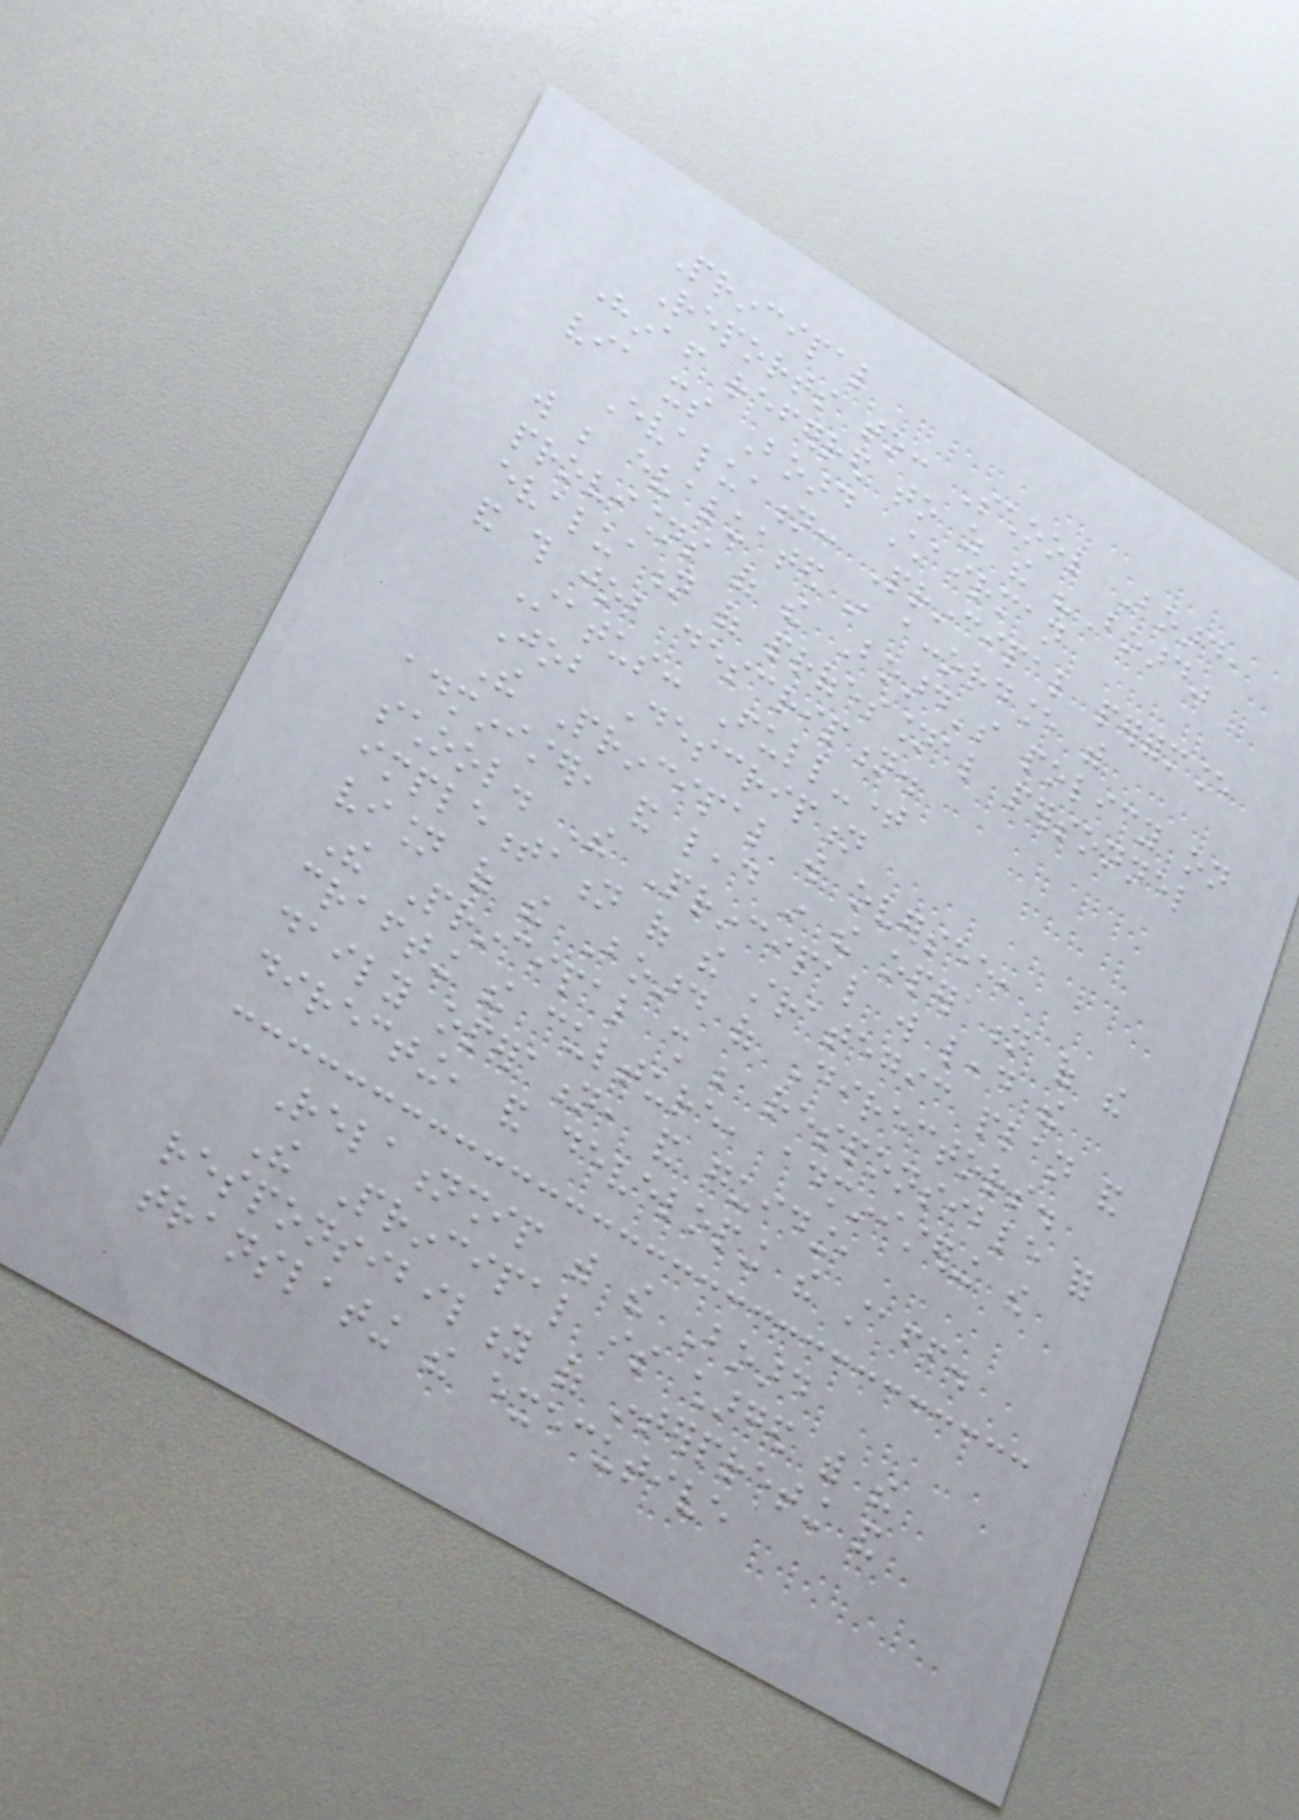Principal
Reports to: School Board,
hereinafter referred to as the "Board"
via its Board Chairman
Evaluation: Principal performance
will be evaluated in accordance with
provisions of the Board's policy on
evaluation of professional personnel
and this job description.
Status: Full-time
Job Description
The Principal will oversee,
administer, and lead in the operation of the
school. The Principal will lead the
implementation of the strategic plan and
vision of the Board of Directors.
The Principal shall be responsible for
crafting the culture, administering the
daily operation, and guiding,
directing, and developing the staff.
Relationship with the Board
The Principal is charged with the
responsibility of interpreting and
translating the executive
